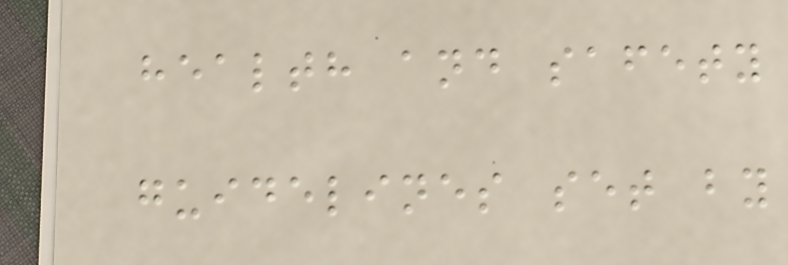health and safety
guidelines set by
